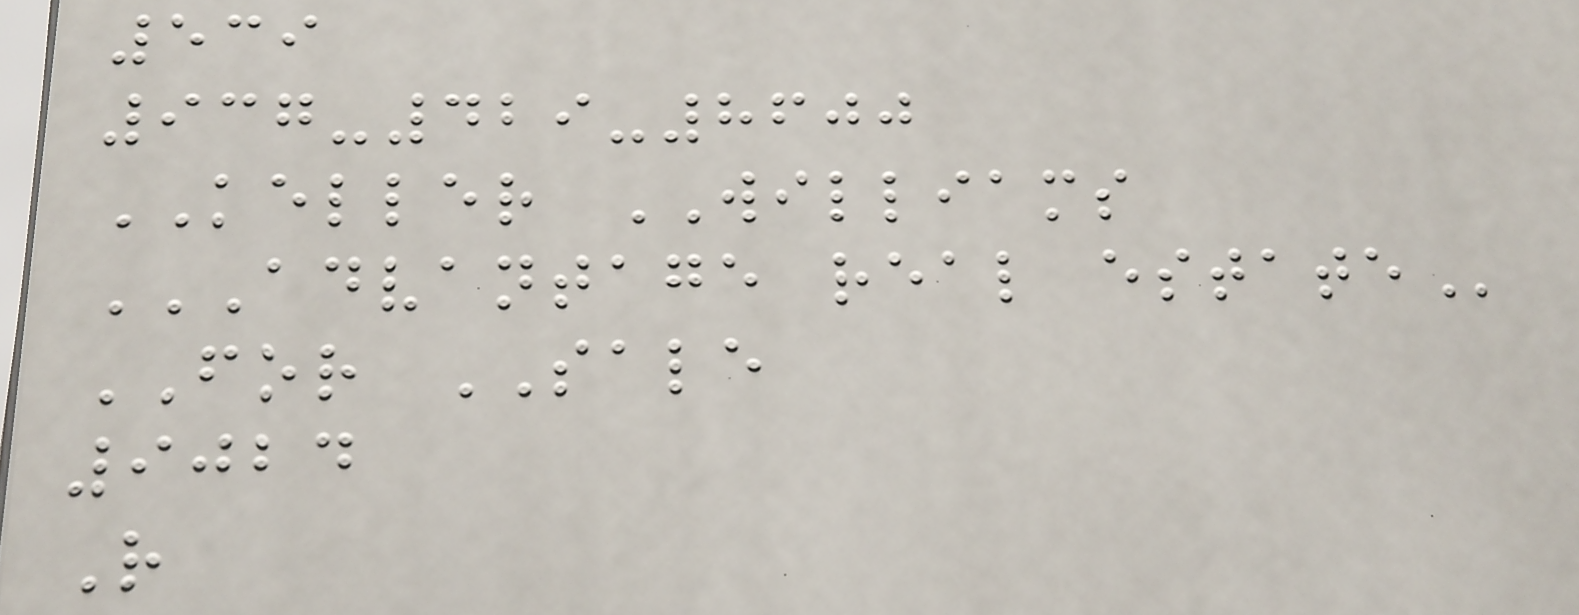539
937-429-8600
KELLER WILLIAMS
ADVANTAGE REAL ESTATE
FOR SALE
9024
R
